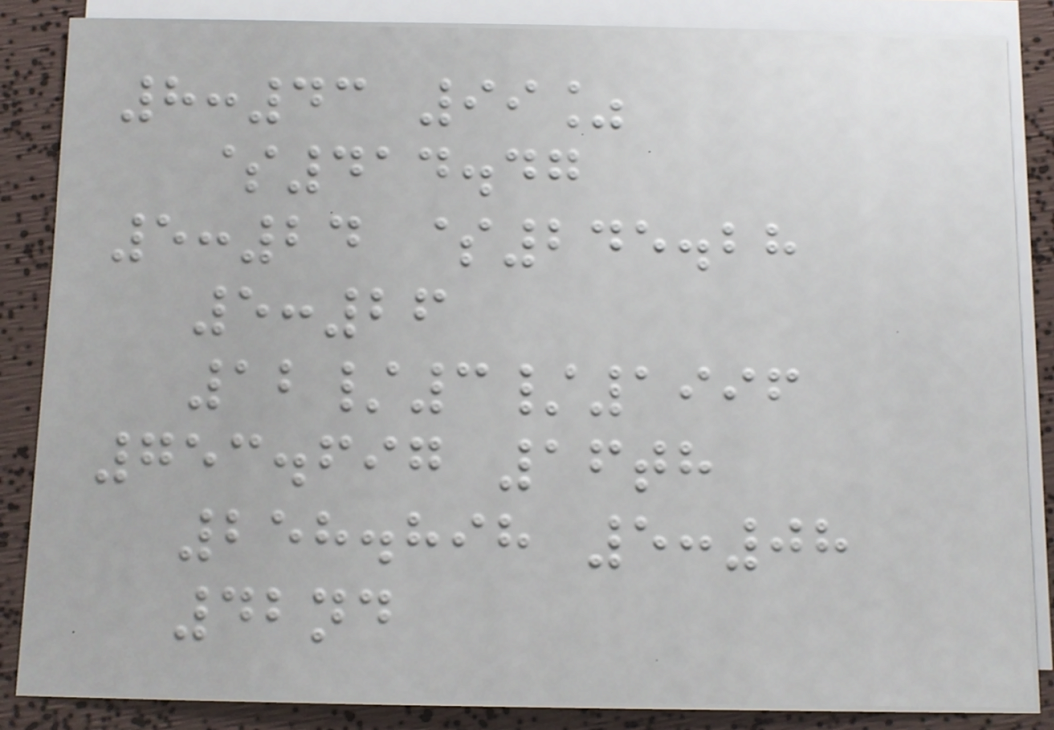8:43 99%
$414.47
5:24 $245.28
5:26
12/3/1996
753.697 16th
258.898 5:08
42nd
